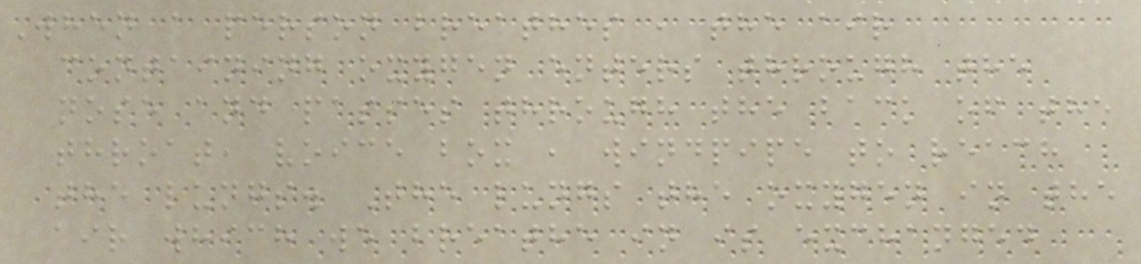When a person breathes , the air
containing oxygen enters through the
nose and passes through the back of the
throat, voice box , windpipe to reach
the lungs. The lungs the oxygen in the
air which we breathe in is exchanged
